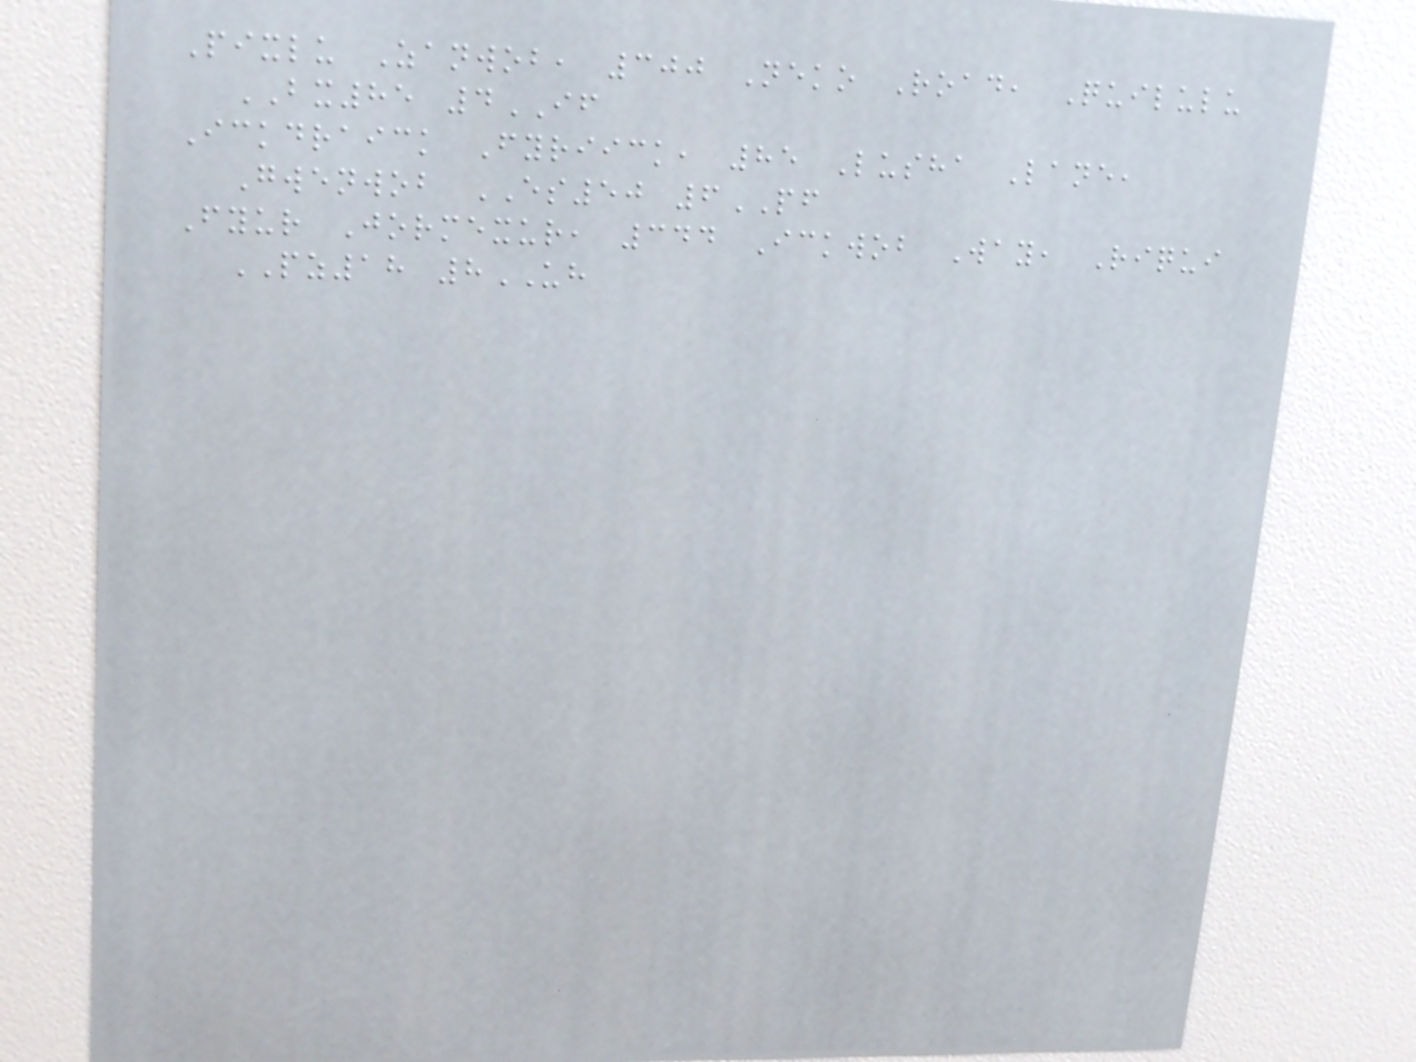Pixlu Zanwob, 300 Neko Road, Quilulu
BX85 4IF
Ickdraick Fyriick, 85 Lusha Lane,
Gwenwob ES50 6PF
Fyur Jormexur, 344 Ickwob Way, Riqui
PZ18 8UH
